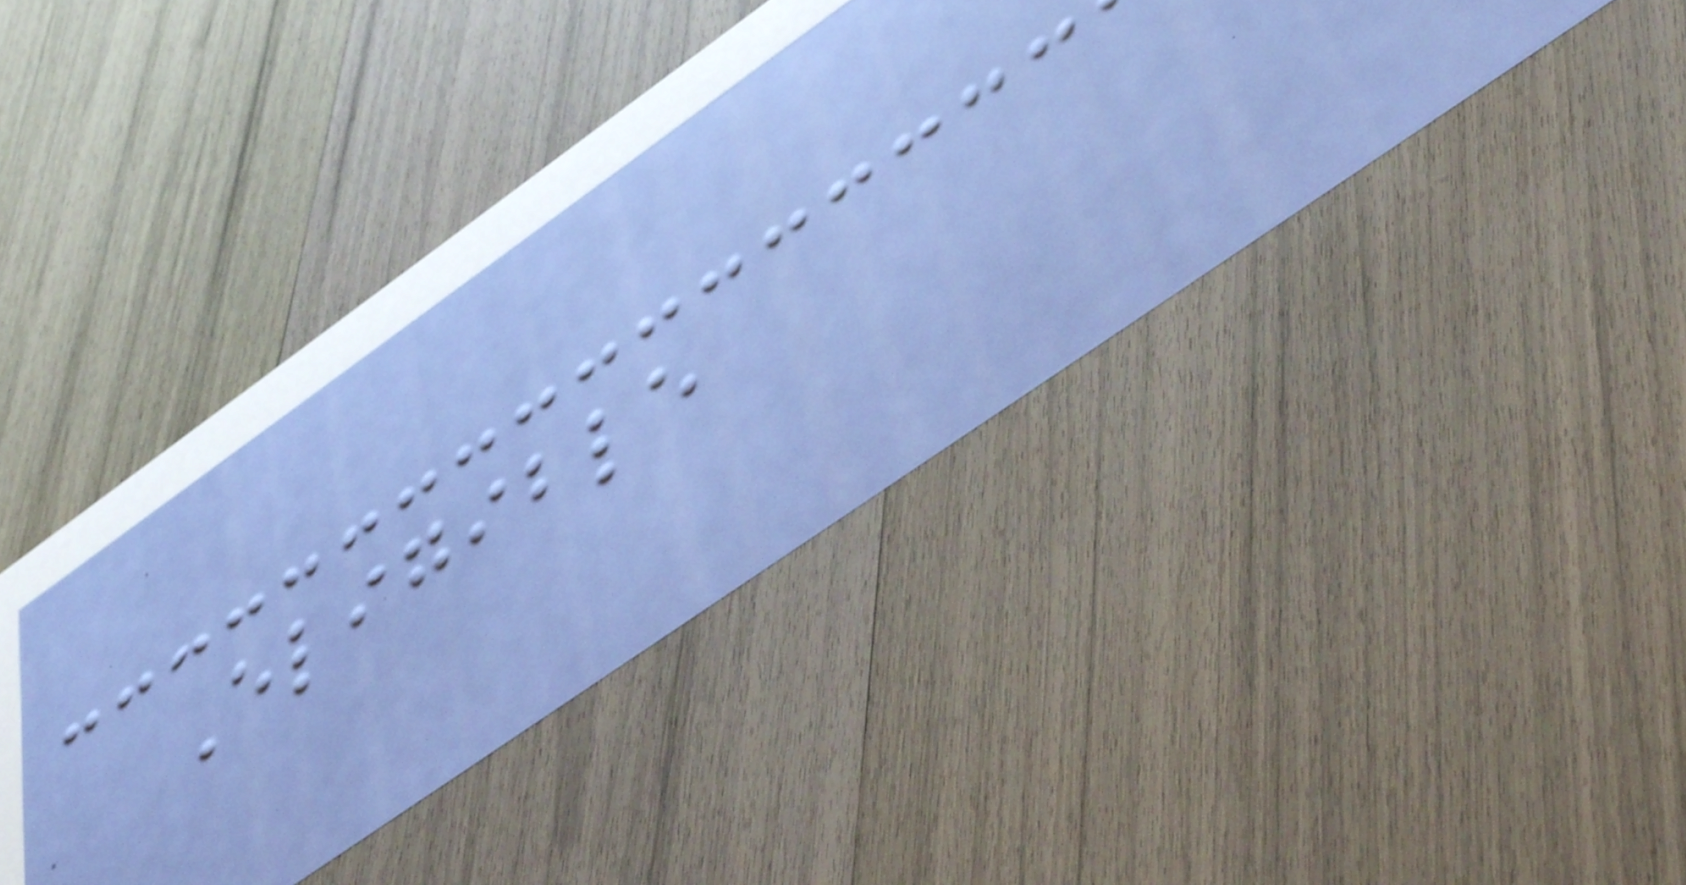Eligible
